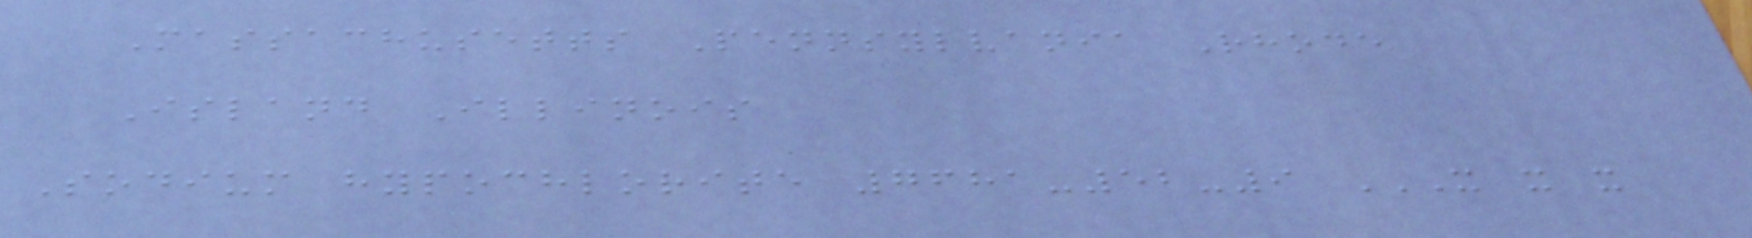Massachusetts Pennsylvania Rhode
Island Illinois
Sodium hypochlorite 7681-52-9 X X X
